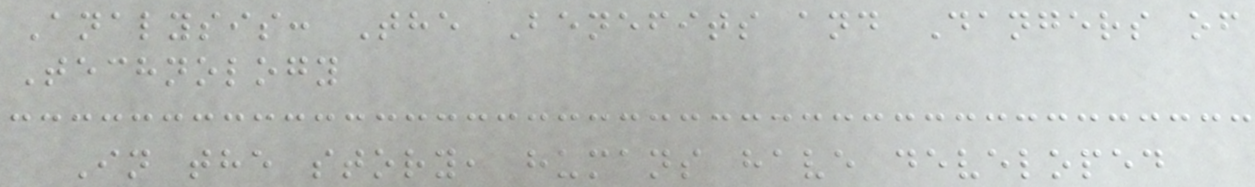Analysis: The Benefits and Dangers of
Technology
In the story, humans have developed
